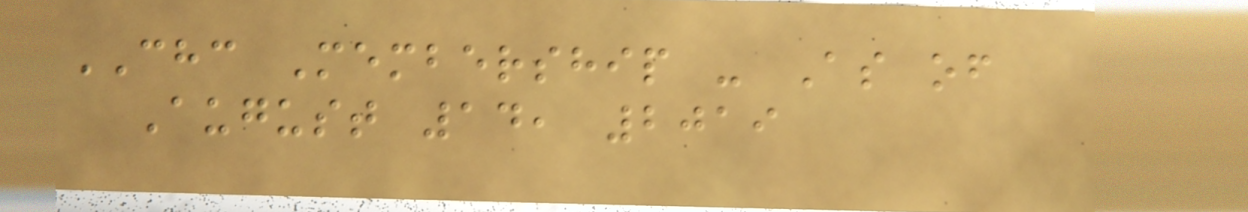CHC Membership - As of
August 14, 2019
